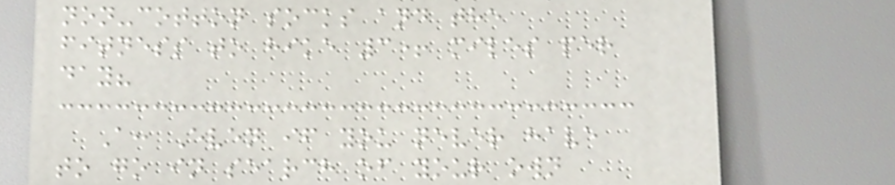non-cotton socks and the
fitness to hike 3+ miles per
day?
A: Even if you never have
to go in search of your own
